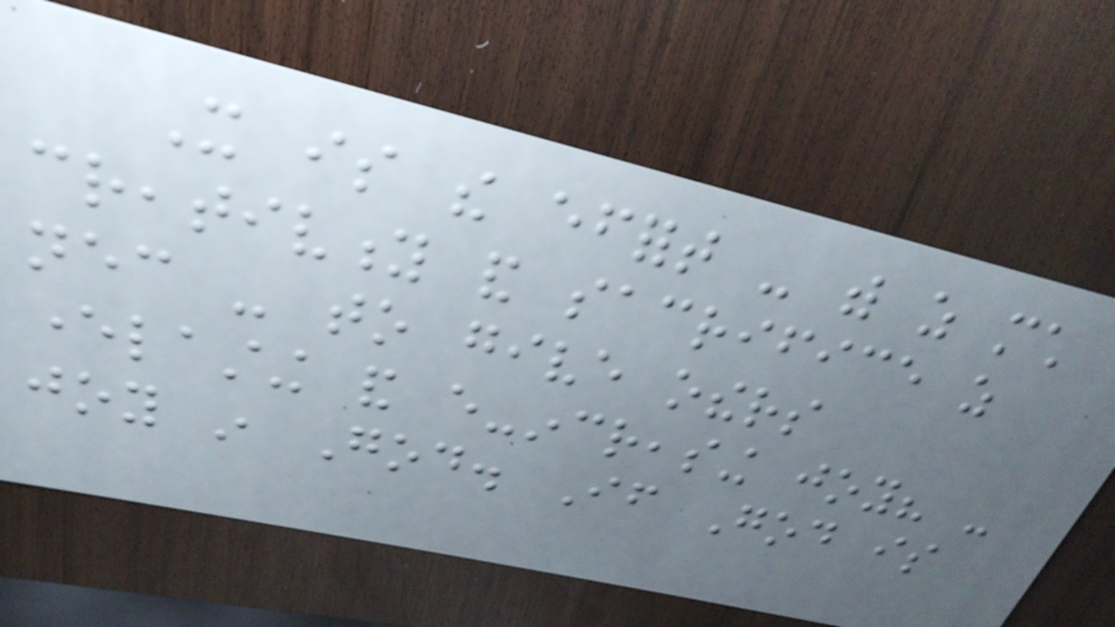It is the effort - with as much
creativity and sacrifice as
necessary - to give others
everlasting and every-increasing joy? -
joy in God. If God is
